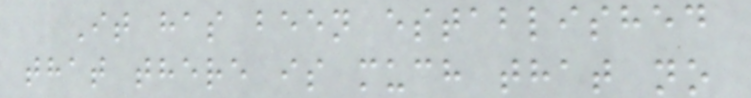It has been established
that there is much that no
